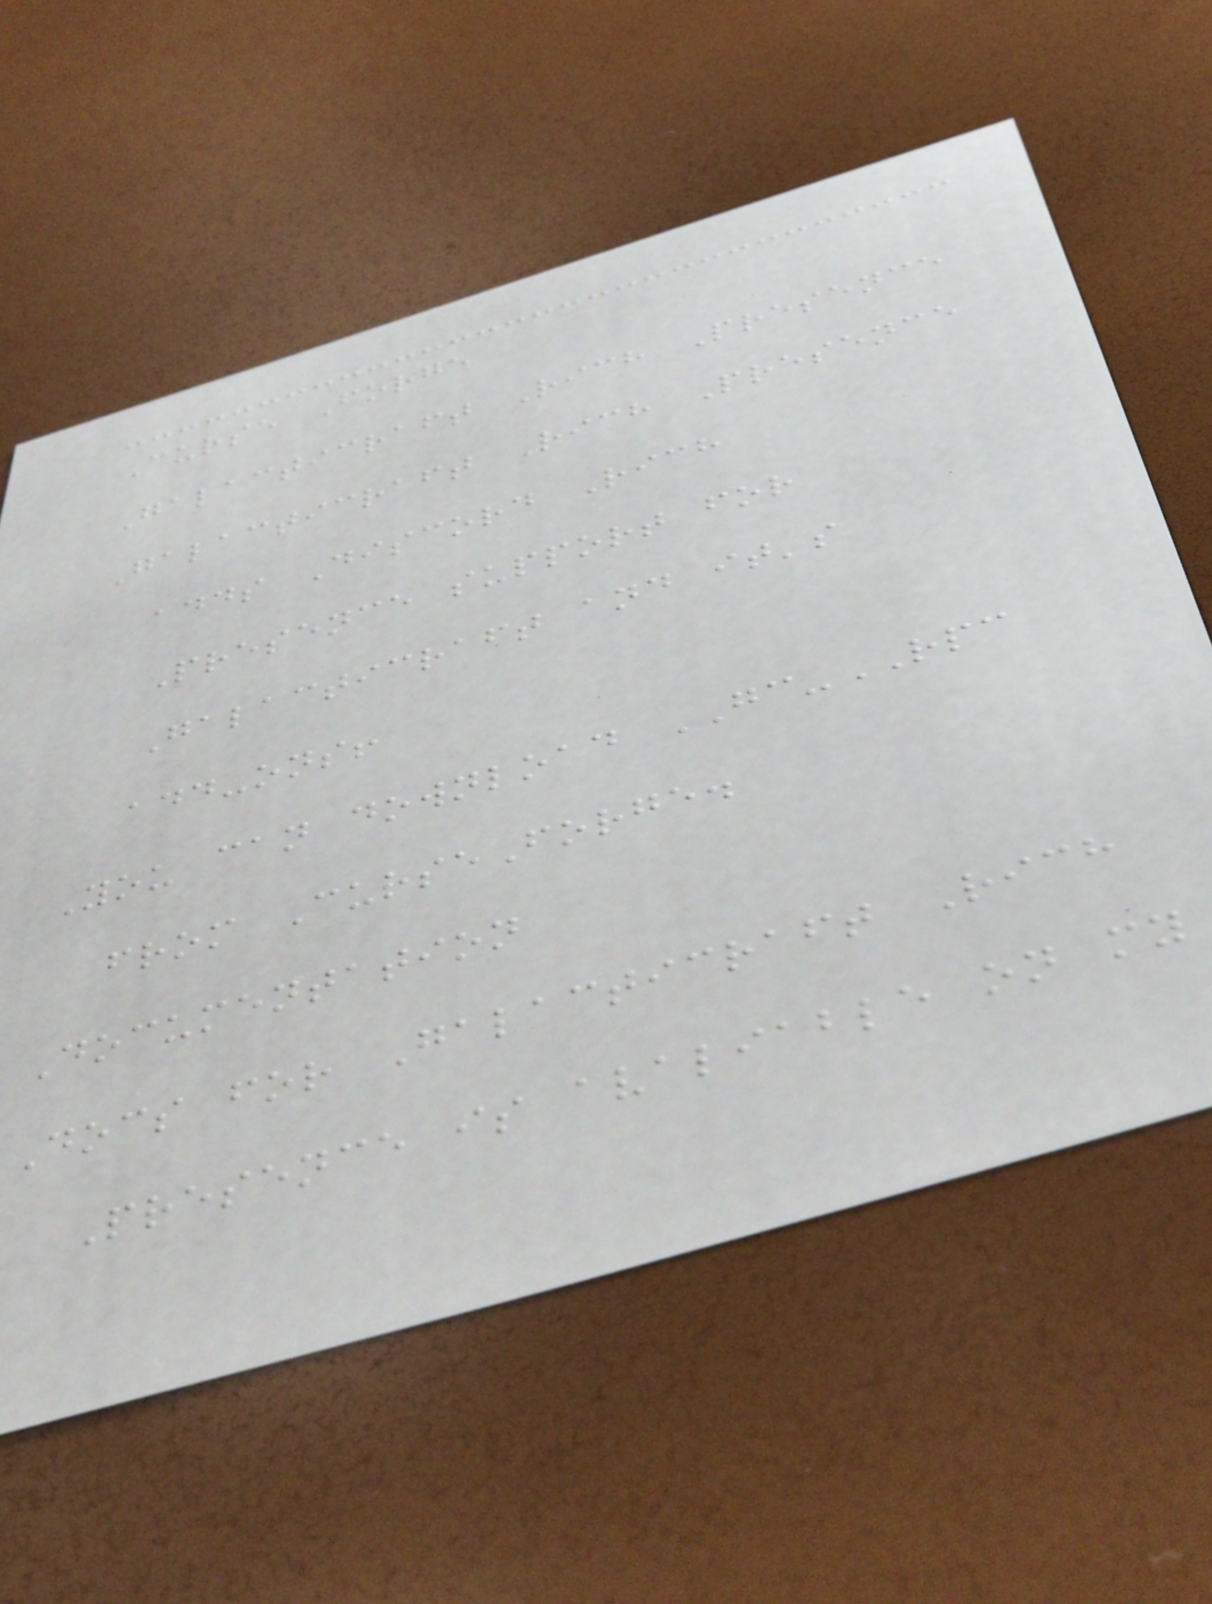Curse Forge
Galacticraft Rich Presence
Galacticraft Rich Presence
adds Discord Rich
Presence support for
Galacticraft and it's
add-ons!
You can download GC-RPC
from CurseForge.
Documentation
Docs for Galacticraft Rich
Presence is avaliable on my
